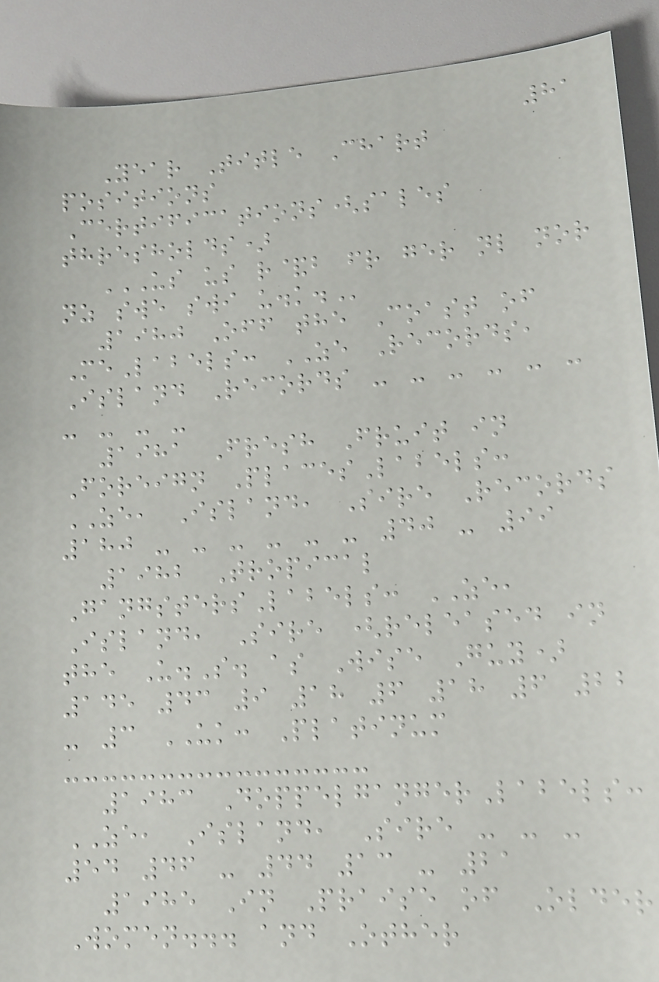81
Year Title Chart
positions
Certifications(sales
thresholds)
US US R&B FR GER NL NOR
NZ SWE SWI U.K.
1980 Off the Coast of
MeLabels: ZE Records,
Island Records - - - - - -
- - - -
1981 Fresh Fruit in
Foreign PlacesLabels:
ZE, Island, Sire Records
180 - - - - - - 40 - 99
1982 Tropical
GangstersLabels: ZE,
Island, Sire (released in
the U.S. as Wise Guy)
145 43 9 18 6 18 6 22
- 3 UK: Platinum
1983 DoppelgangerLabels:
ZE, Island, Sire - - -
54 46 - 44 13 - 21
1985 In Praise of Older
Women... and Other
